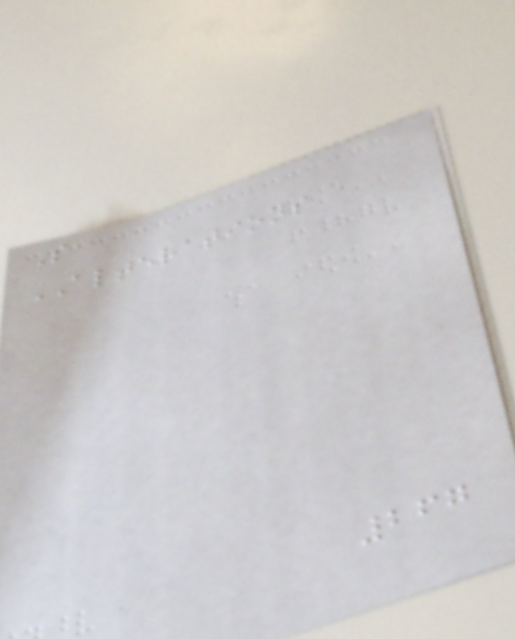S
ALTERATIONS
267
